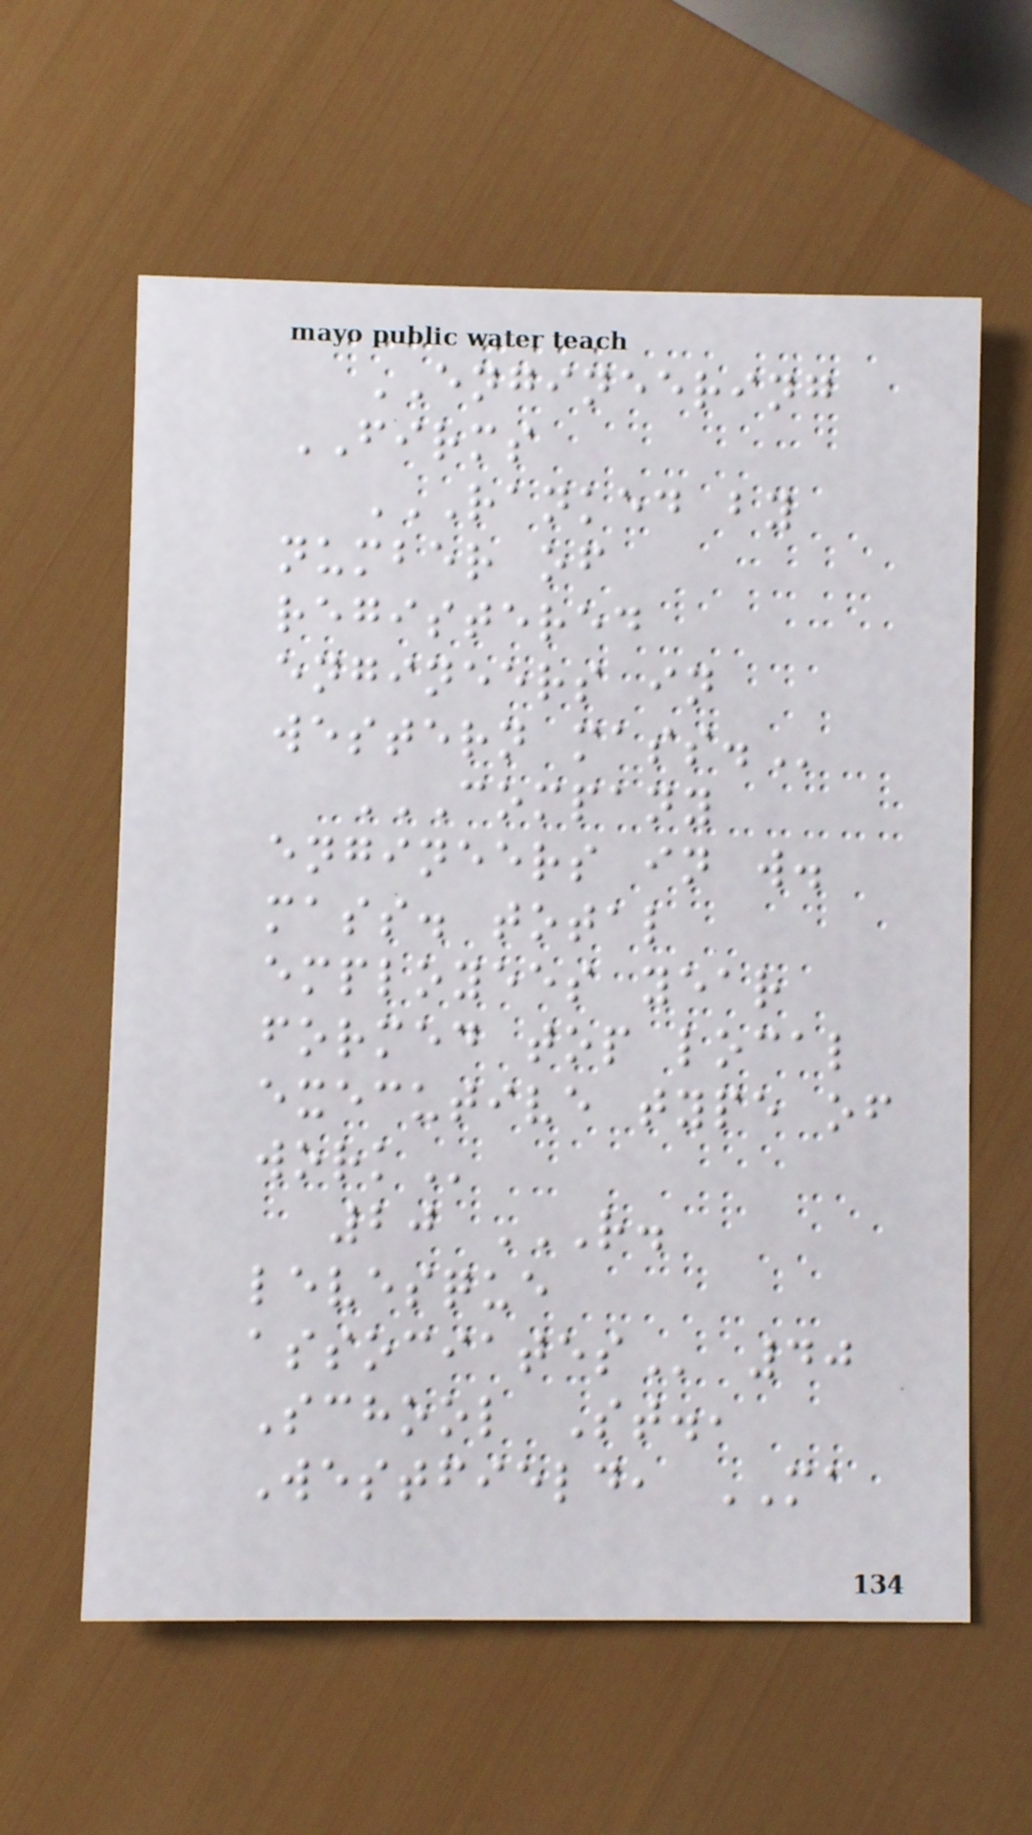ENGINEERING
FIRMS
RANKED BY
NUMBER OF
REGISTERED
ENGINEERS IN
WESTERN MASS.
COMPANY
ENGINEERS IN W.
MASS. TOTAL
EMPLOYEES YEAR
FORMED TOP LOCAL
EXECUTIVE TYPE OF
WORK
20 R.
LEVESQUE
ASSOCIATES 40
School St.,
Westfield, MA
